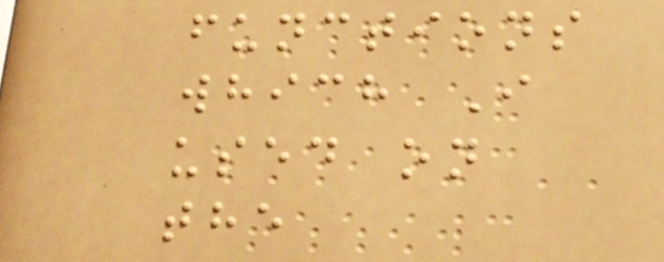functions
which I
used on
the
